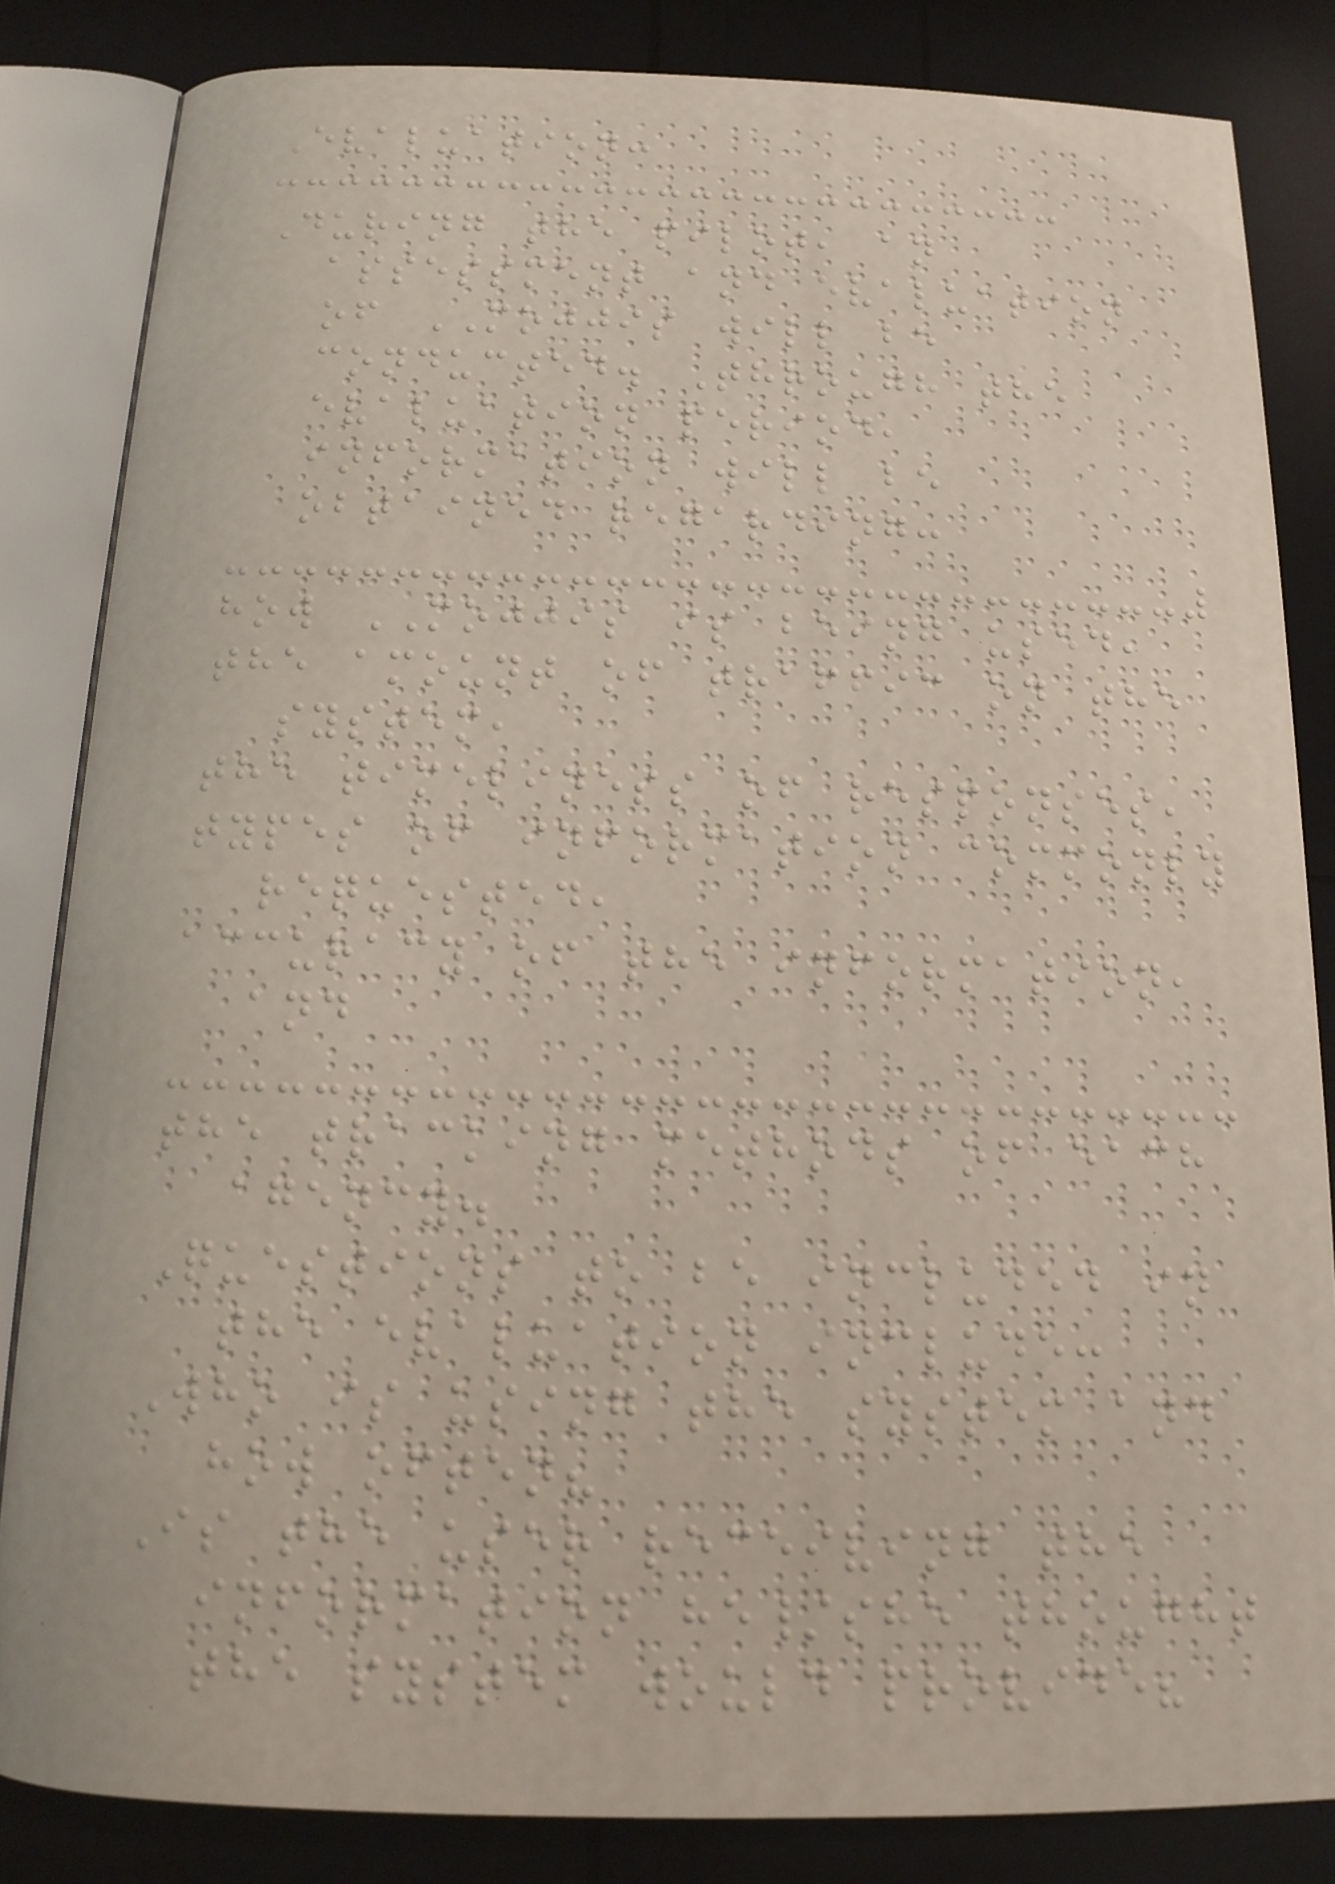Evaluation:
During the pilot, an
assessment and evaluation
of MOJJIS will be
conducted. Through the
evaluation period,
information will be
obtained regarding:
how MOJJIS is being used,
the amount of traffic on the
system,
the timeliness of responses,
types of information commonly
requested,
accuracy of the information,
and
the tracking methods of each
agency.
Questions to be included in
the evaluation include:
Who is using the system and
how often?
Is the user receiving the
information he/she thought
the system would provide?
